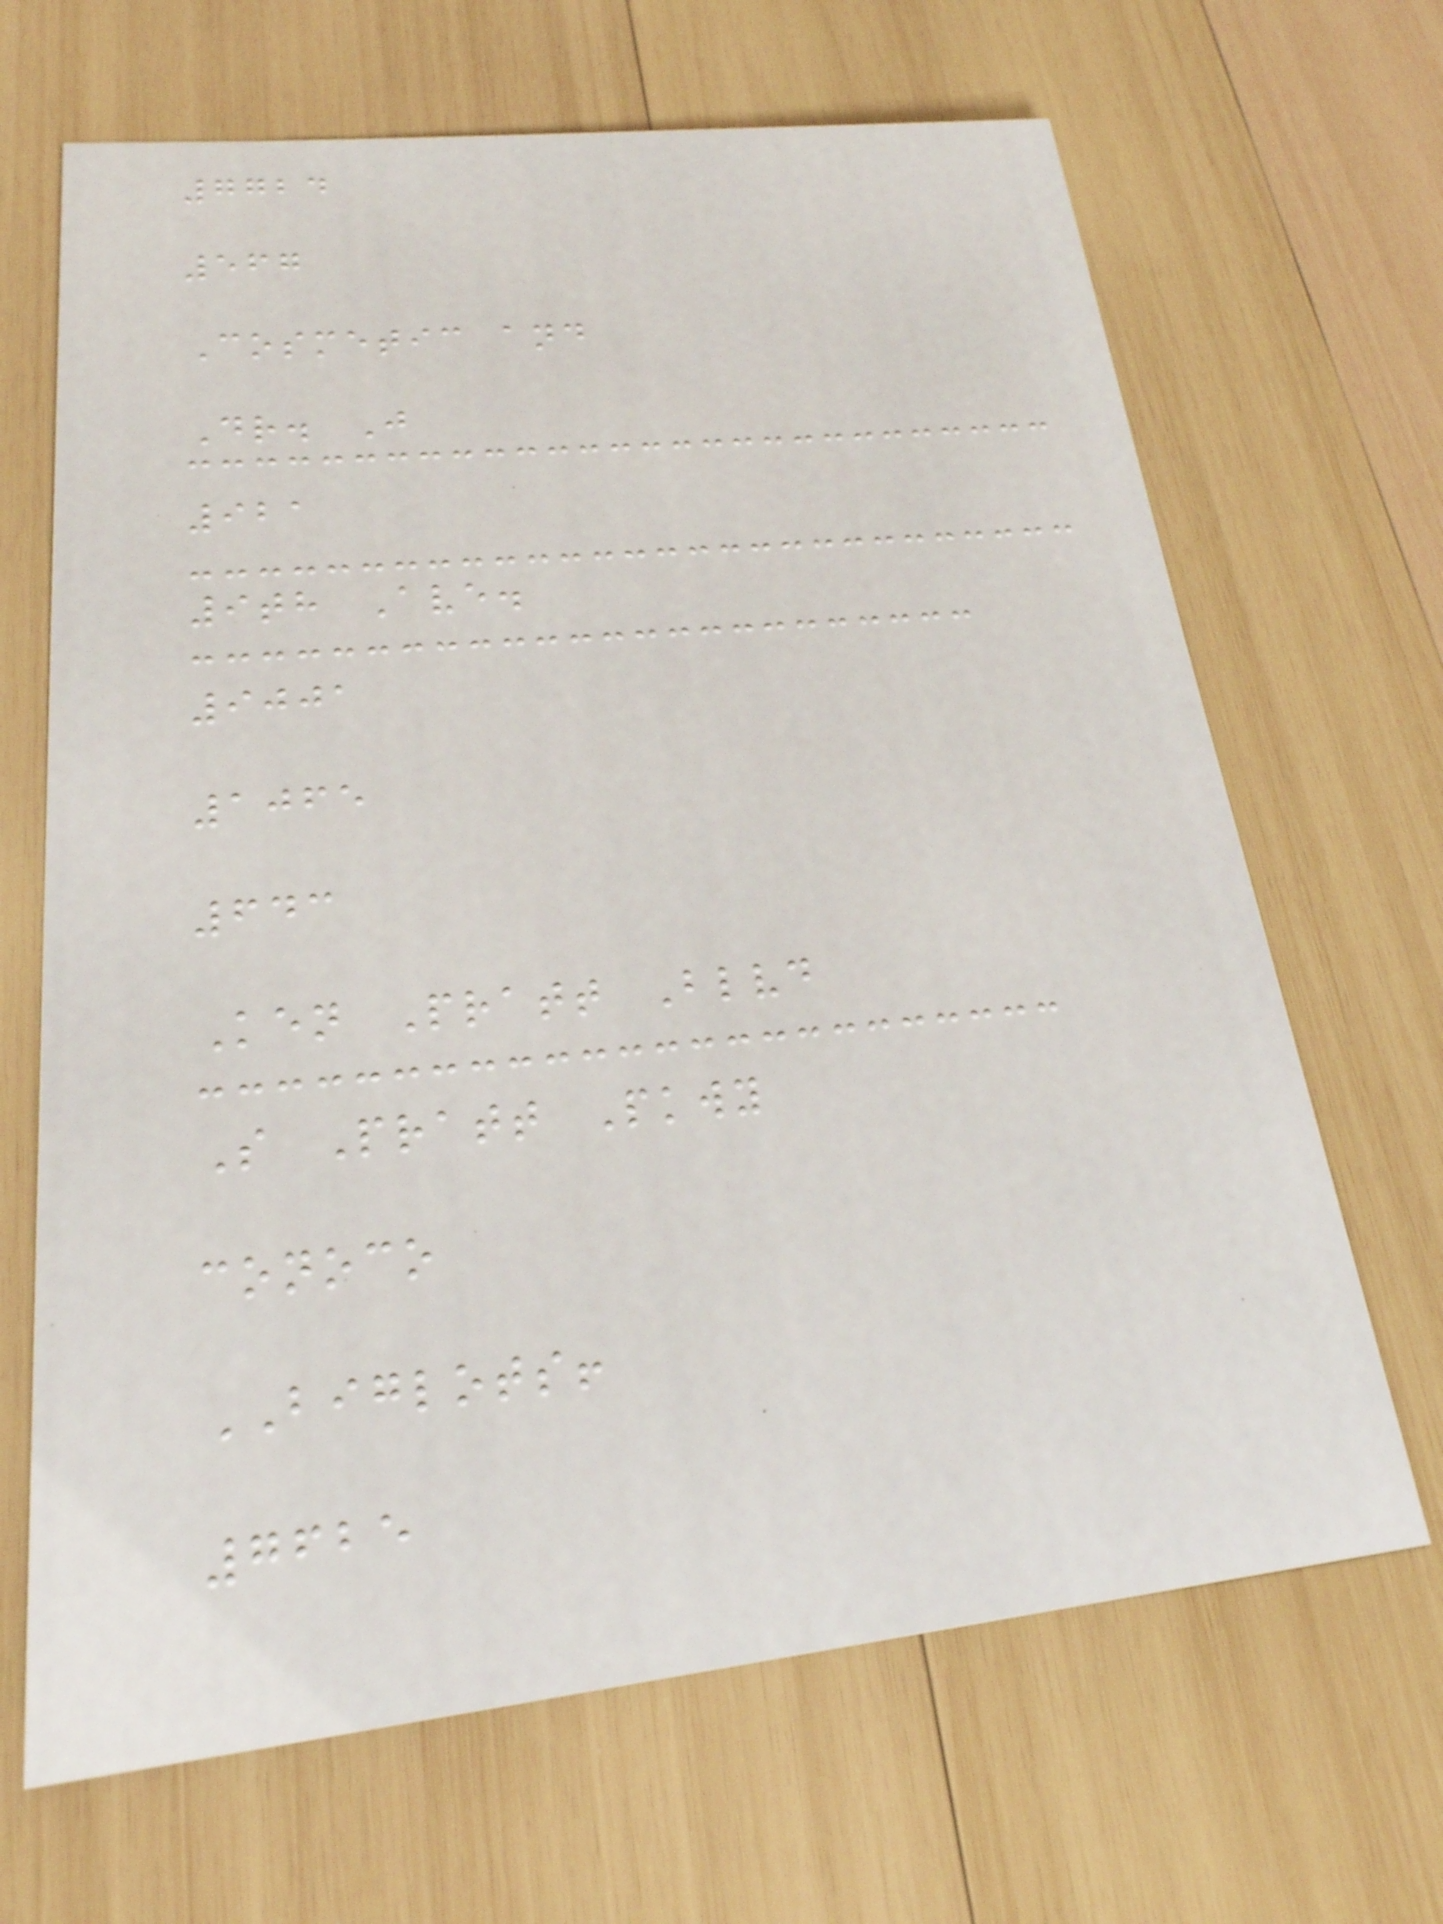7724
567
Cosmetic and
Dr. J
921
9th Ave.
9001
1065
643
Ken Pratt Blvd
S Pratt Pkwy
conoco
BIGLOTS!
7625
